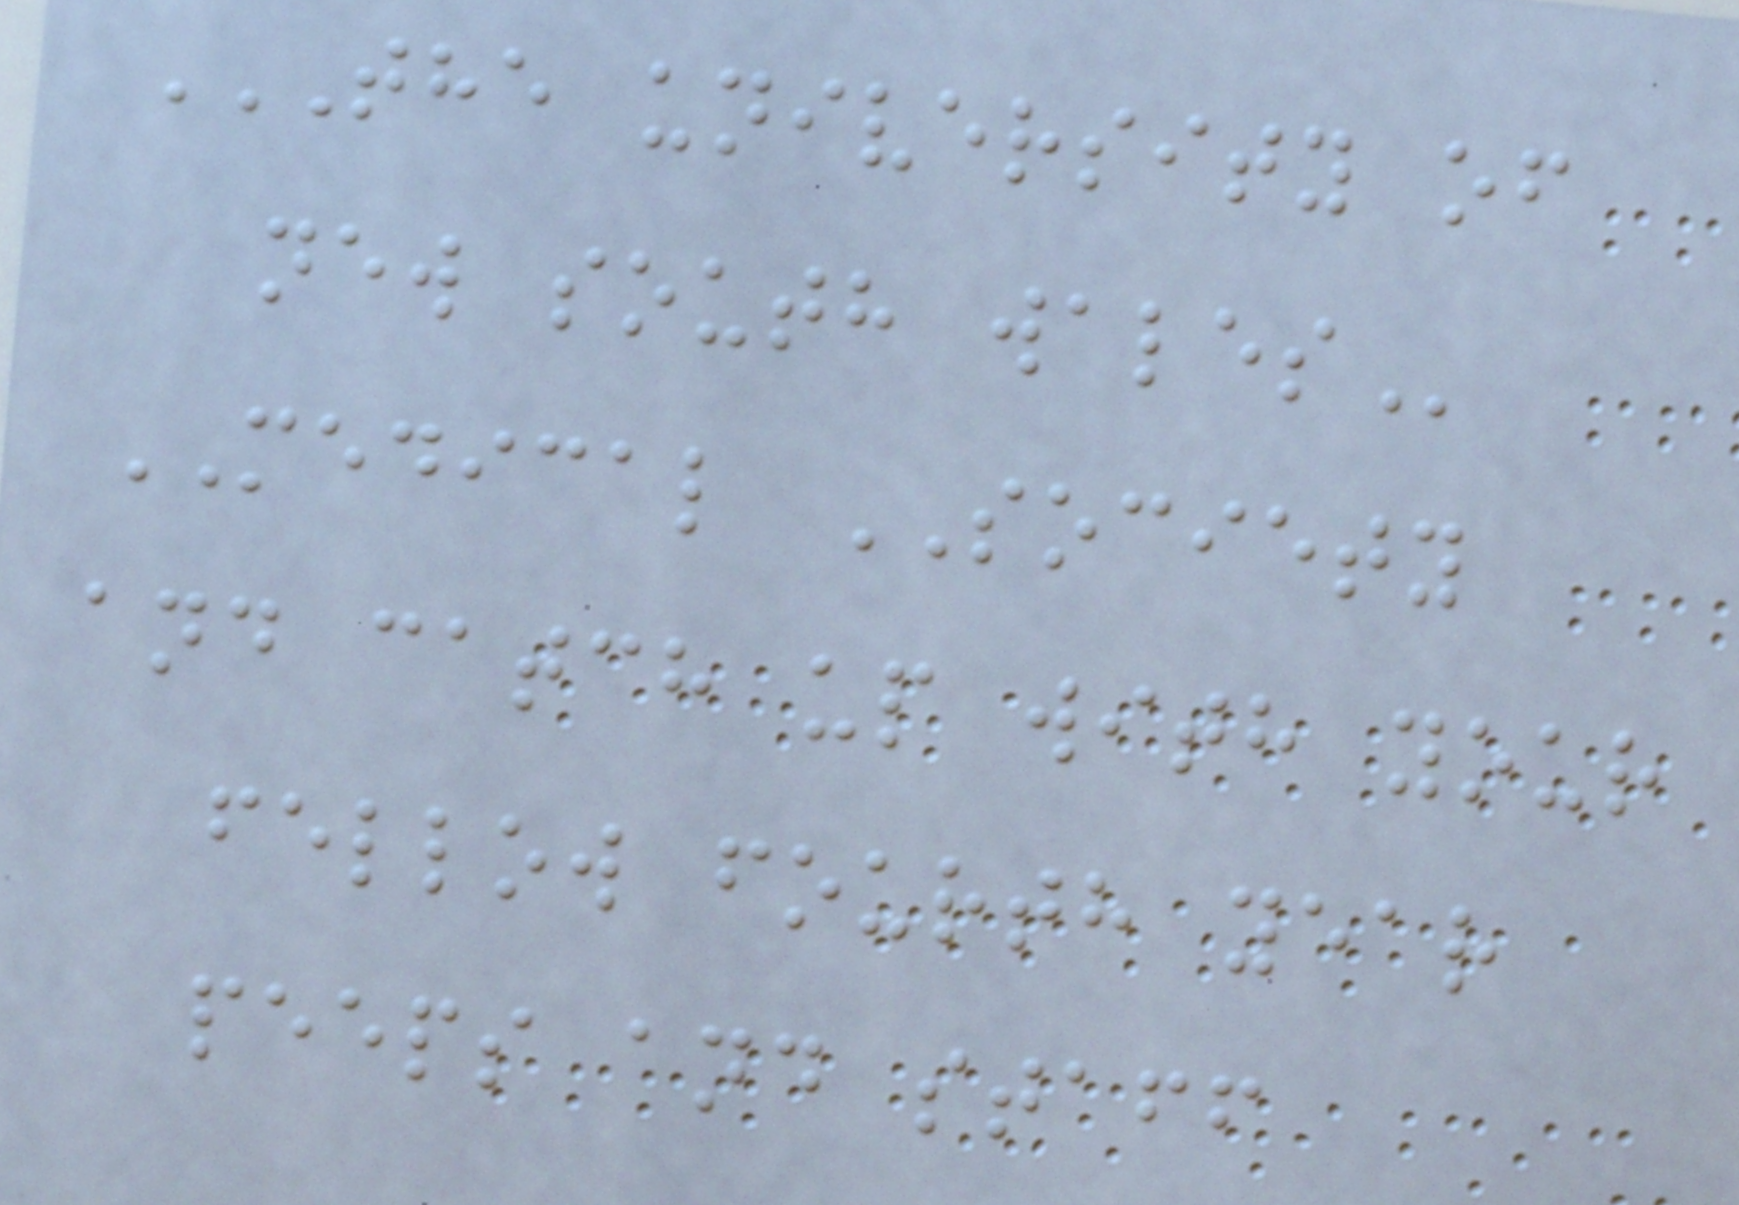THE UNIVERSITY OF
NEW SOUTH WALES
MEDICAL SOCIETY
and catch up with your
fellow fourth year
peeps and staff
